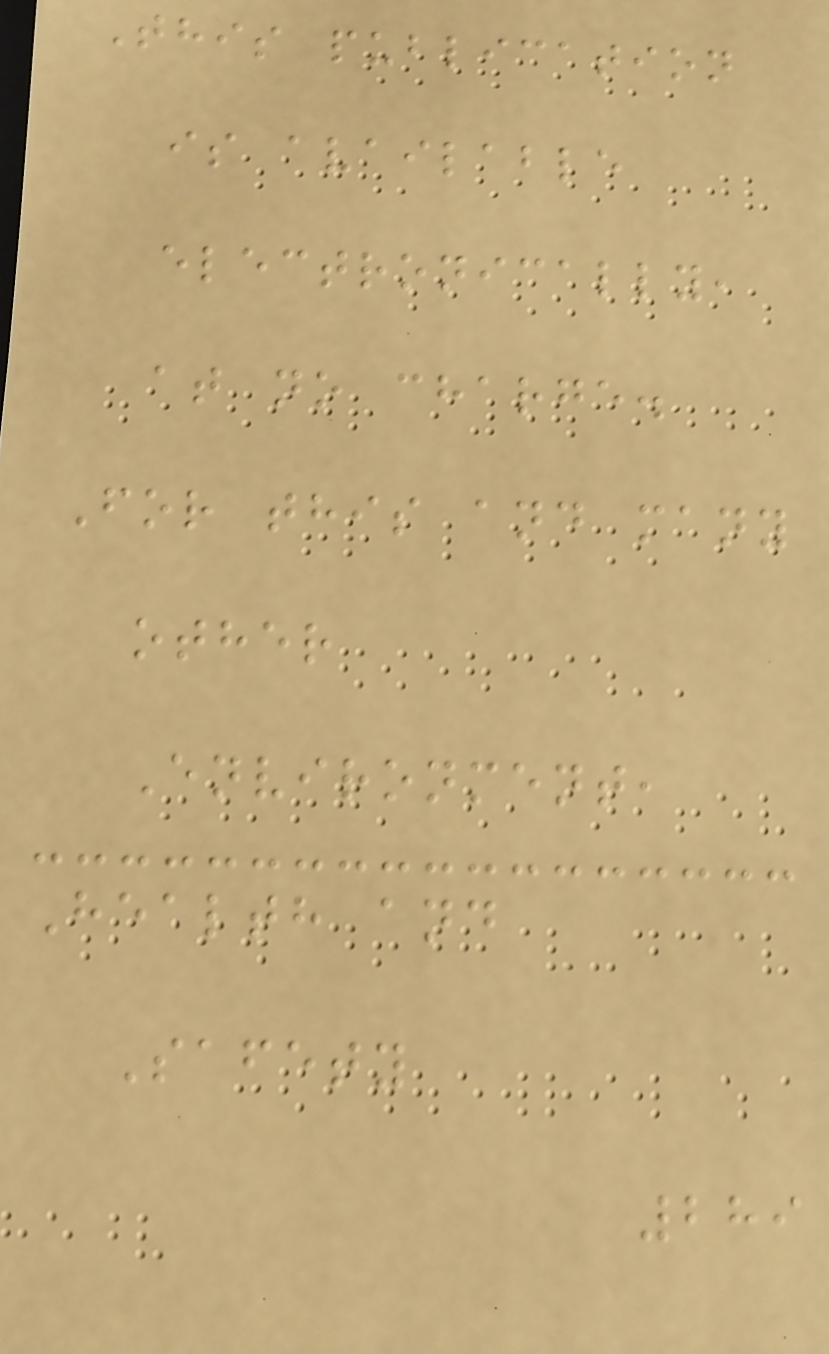This publication
is available
electronically,
at no charge.
For this and many
other
Environment,
Health and
Safety
289
